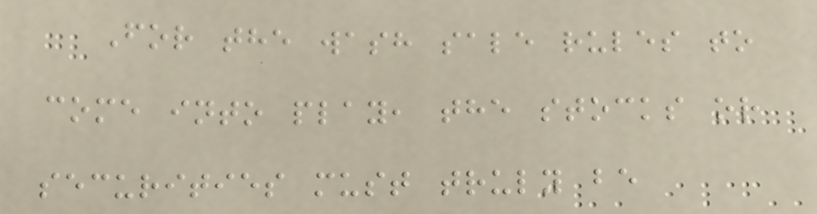For the wash sale rules to
come into play, the stocks or
securities must truly be
